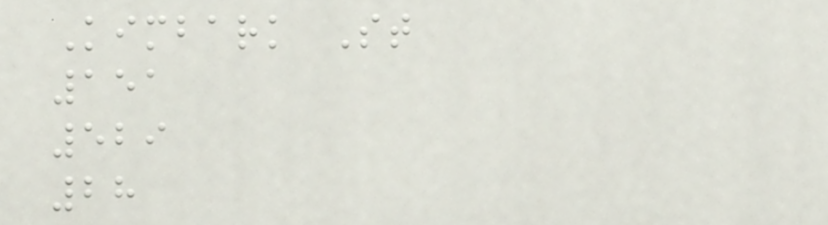Kimbark St
151
529
28
